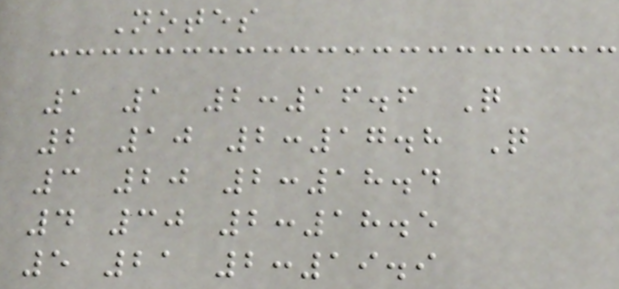Notes
1 1 2:16.6 Q
2 10 2:17.8 Q
3 20 2:18.4
4 30 2:18.5
5 21 2:19.9
